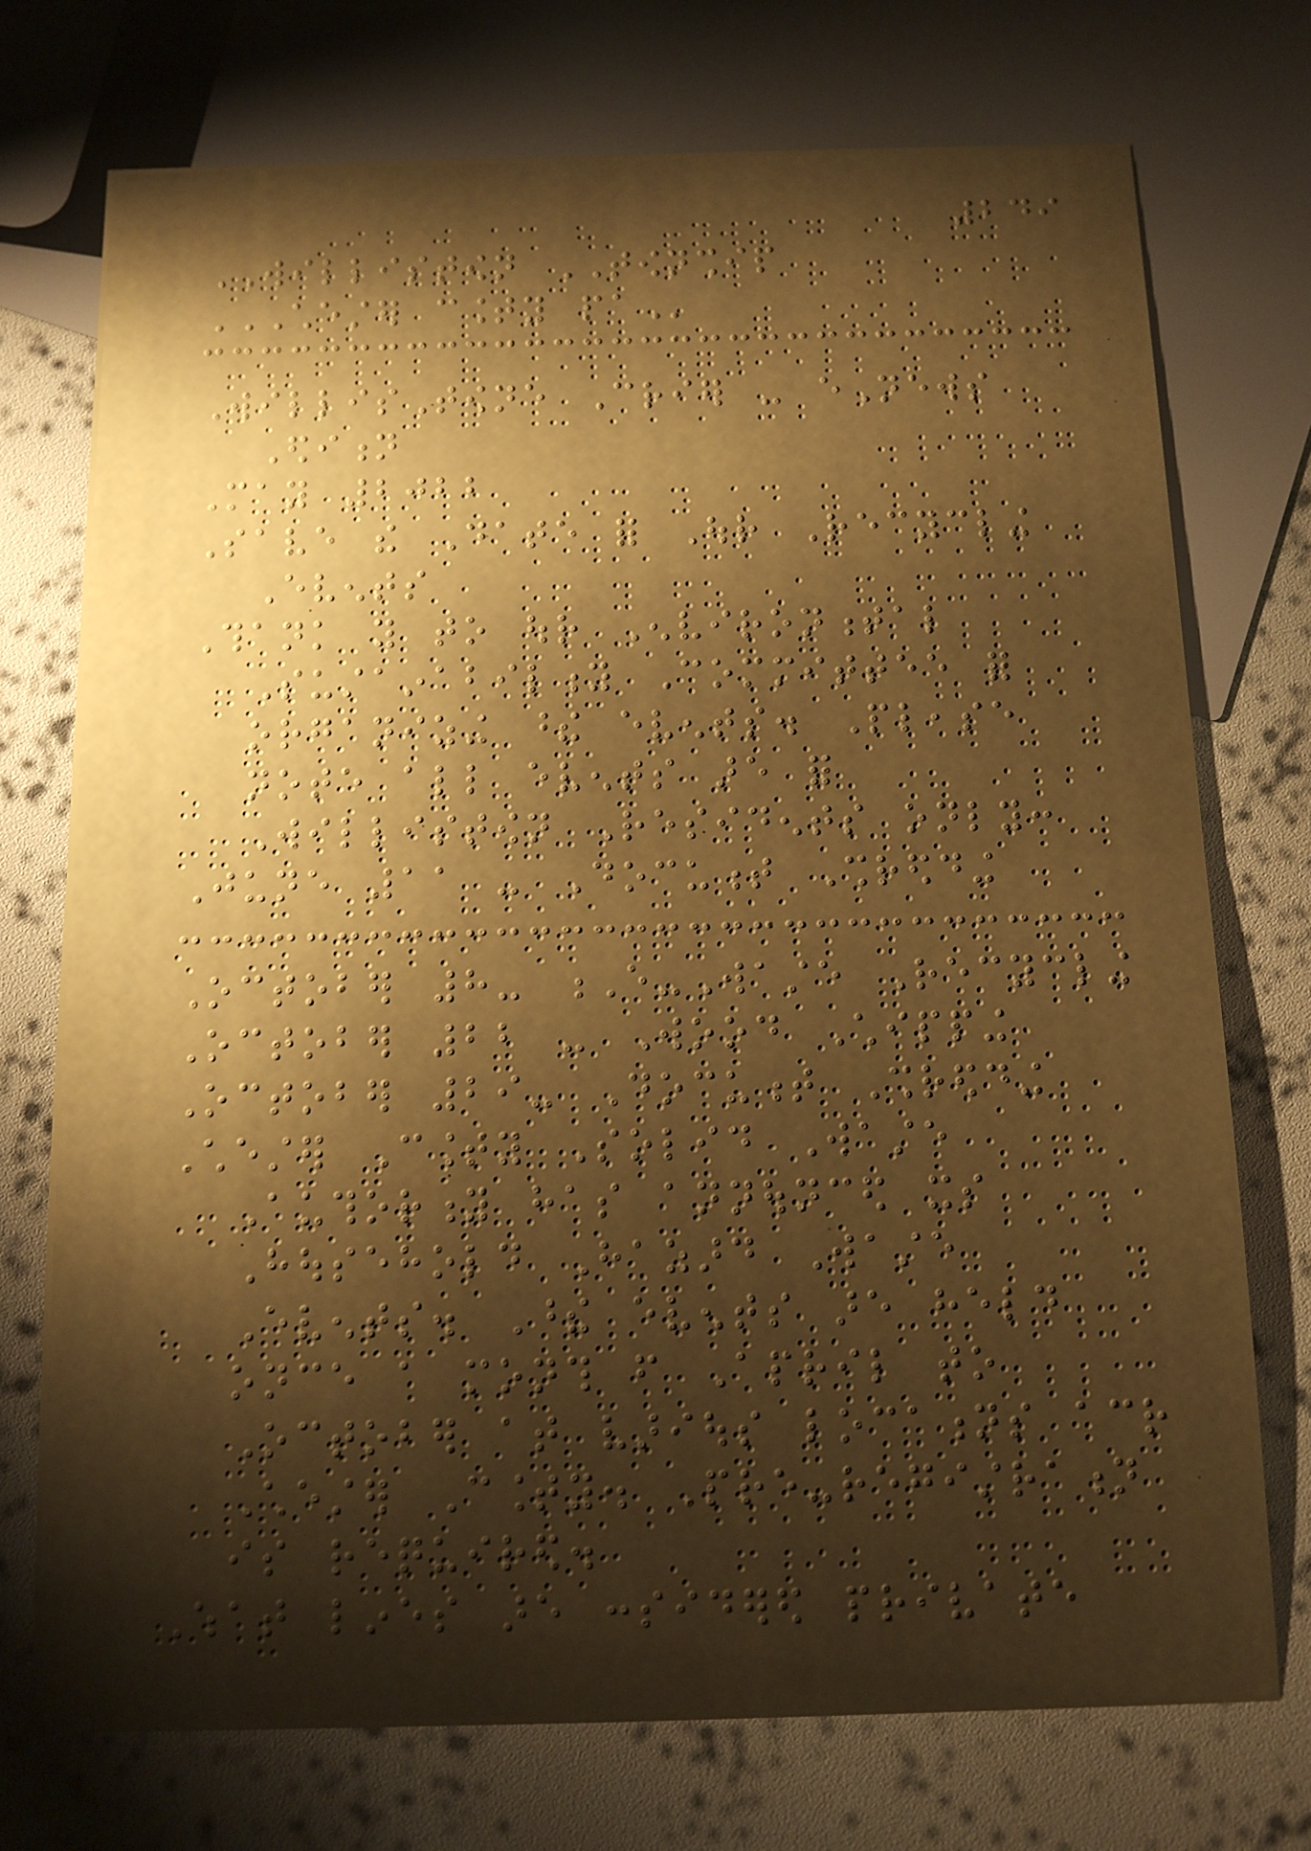249
WILLISTOWN TOWNSHIP
CHESTER COUNTY PA
WillisTowne Crier - eNews
Edition
May 2022
Save the Date for Our Recycling
Events
Thank you to our Environmental
Sustainability Committee for
organizing these events. Please
note all events are for
Willistown Residents only:
June 11 - Document Shredding
October 8- E-Waste Recycling
October 22 - Wood Chipping
October 29- Document Shredding
Chester County Solid Waste
Authority has announced its
Household Hazard Waste
Events. These events are held
once a month from April to
October at various locations across
Chester County. Pre-registration
is required.
What lines are considered private
